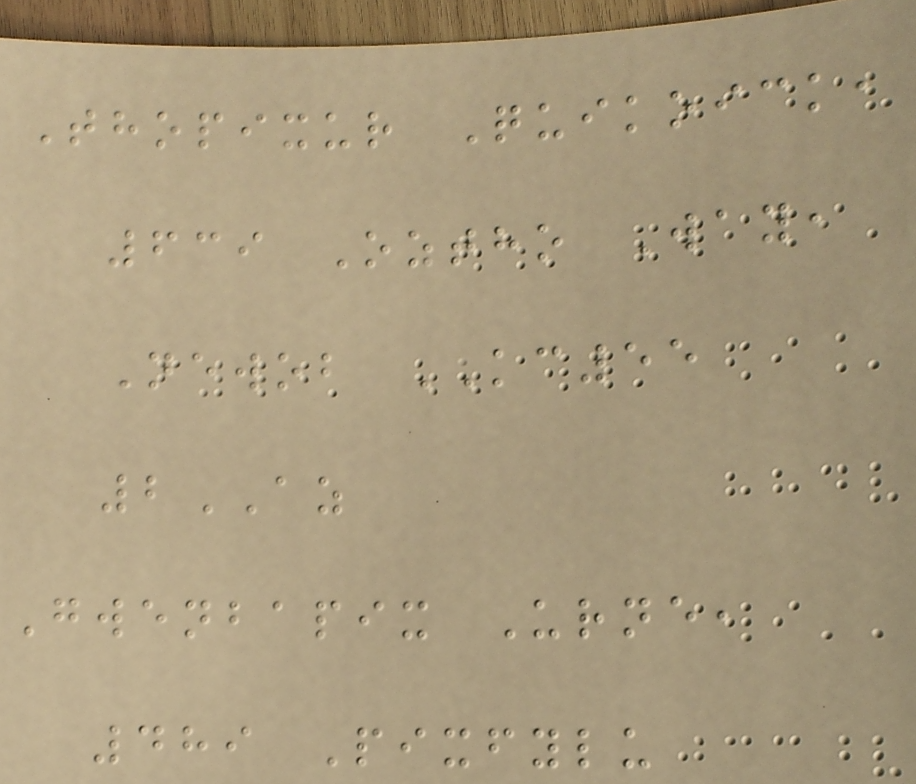Thopixur Quikoick,
639 Oztho Way,
Newob KC55
2AZ
Gwenbapix Urne,
489 Pixfylu
